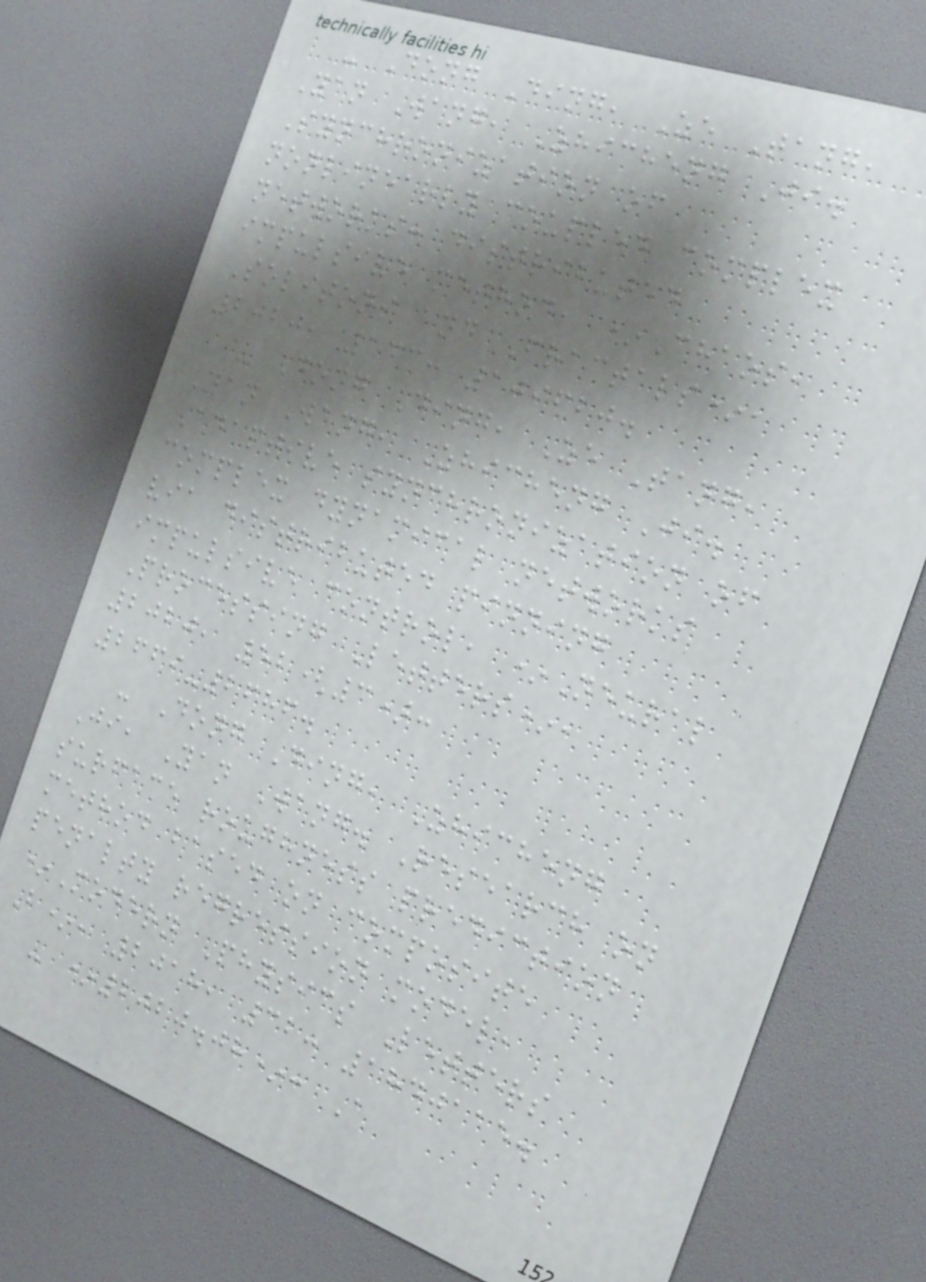- Dong Ding, Ze Tang,
Yan Wang, Zhicheng Ji.
Synchronization of
nonlinearly coupled complex
networks: distributed
impulsive method, *Chaos,
Solitons and Fractals*,
2020, 133: 109620.
- Dong Ding, Ze Tang,
Yan Wang, Zhicheng Ji.
Adaptive synchronization of
complex dynamical networks
via distributed pinning
impulsive control, *Neural
Processing Letters*,
2020, 52(3):
2669-2686.
- Dong Ding, Zhicheng
Ji, Yan Wang. Research on
surface roughness prediction
method based on composite
penalty regression model,
*Modern Physics Letters
B*, 2018, 32: 1840115.
- *2020.08*: A
